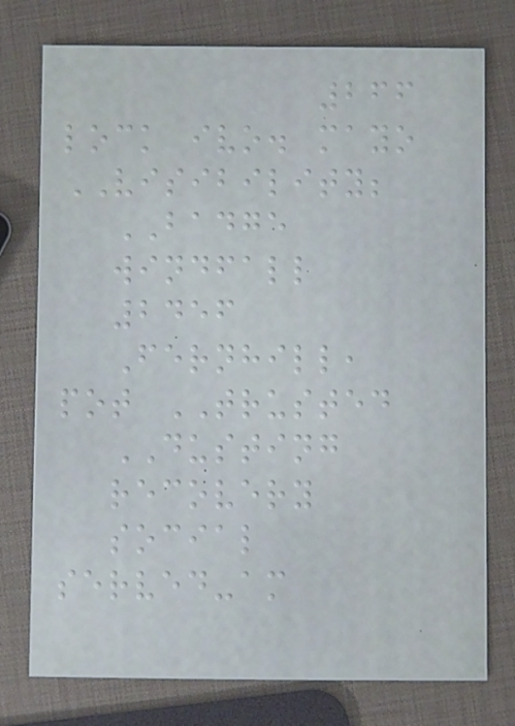266
lock ivo. mayo
VISIBILITY;
BADGE
windfall
2456
Fernhill,
pot TRUSTED
DUSTING
recovery
social
served-am
